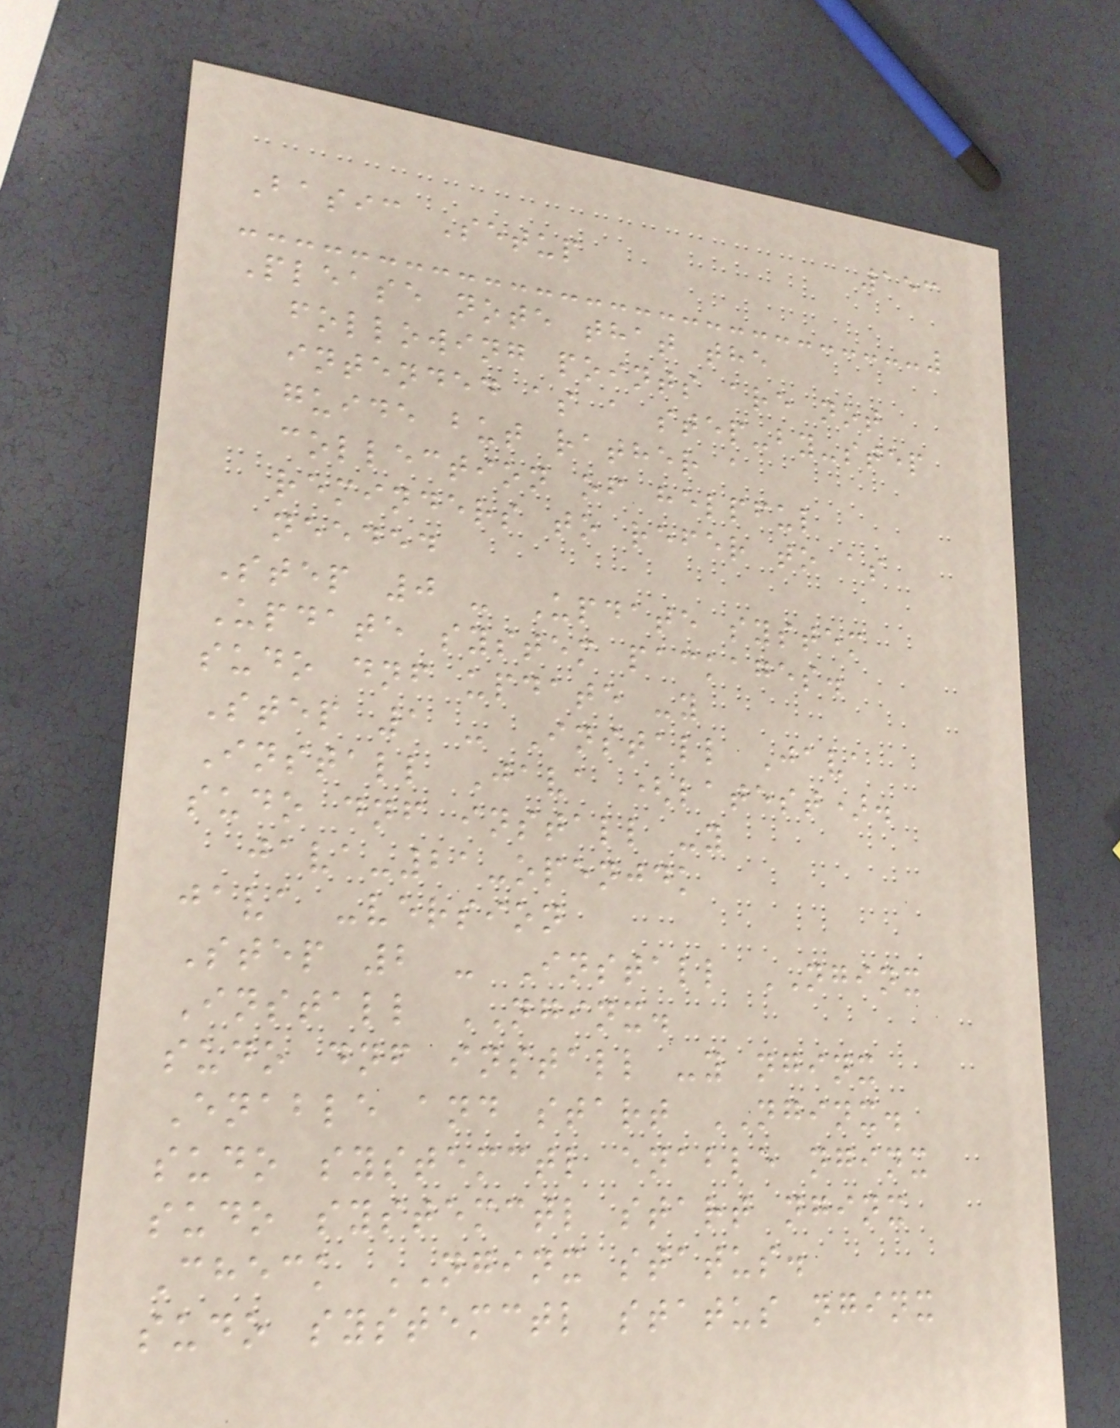153
Basic Setup
Please note that the
following points are not
intended as a step-by-step
guide but rather a
collection of helpful
reminders to refer to as
needed
Step 0 - Update system
Update system packages.
sudo dnf update -y
Step 1 - Install Java
Install Java (latest).
sudo dnf install -y
java-21-openjdk
java -version
Step 2 - Install NGINX
Install NGINX.
sudo dnf install -y nginx
Enable and start NGINX.
sudo systemctl enable nginx
sudo systemctl start nginx
Check NGINX status.
sudo systemctl status nginx
